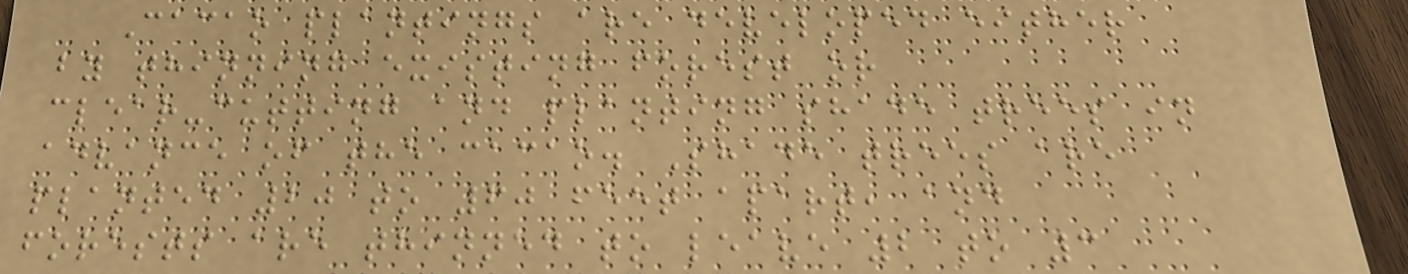Cacao plantings are developed either
by thinning existing forest or
clear-cutting and planting shade trees in
advance of the cacao. Shade trees are
planted 20 to 60 feet apart, and
forests are thinned to leave 2 to 3
